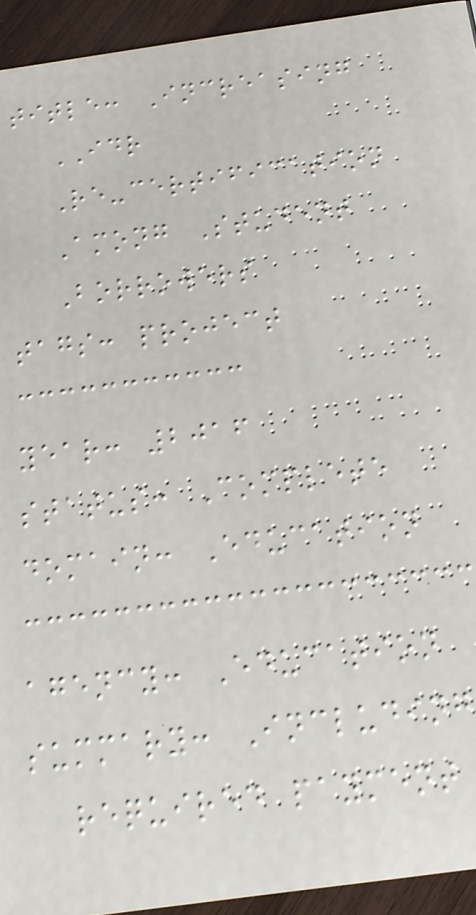title: Increasing
IDR
Re-certification
Among Student
Borrowers
tags: project
year: 2016
status: Complete
domain: Education
agency: Education
summary: Including
required payment
